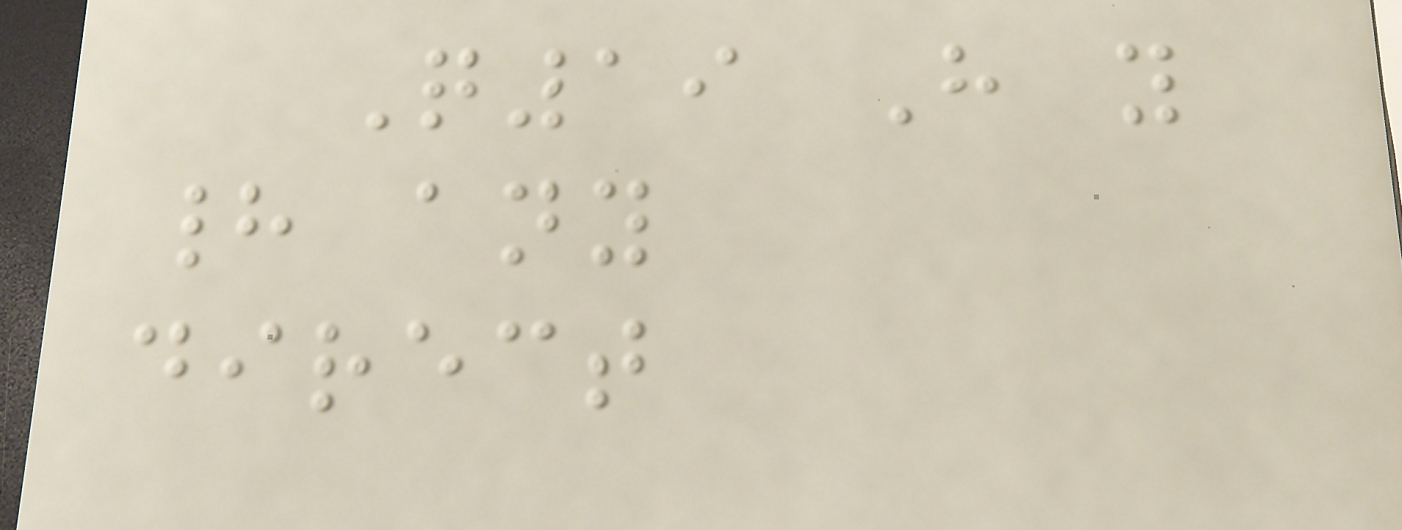Q19 Have you
had any
direct
